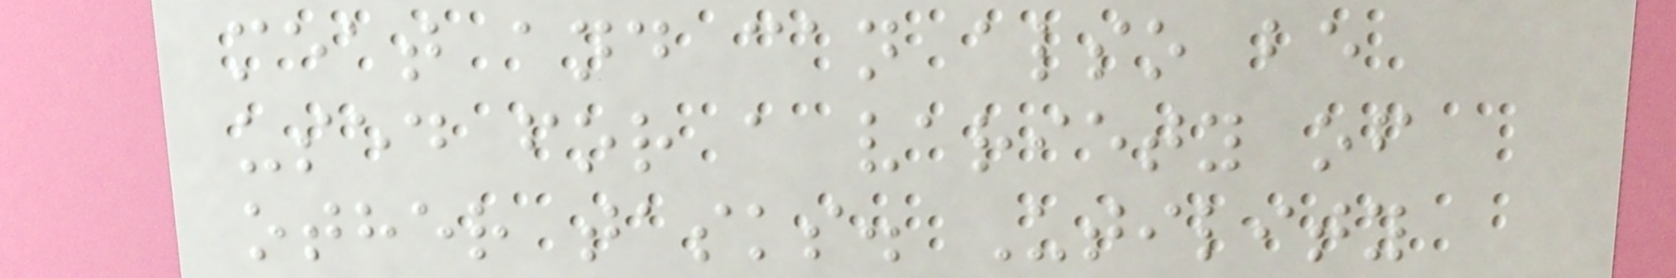meat and can also be
used for a variety of
other tasks. Utility
